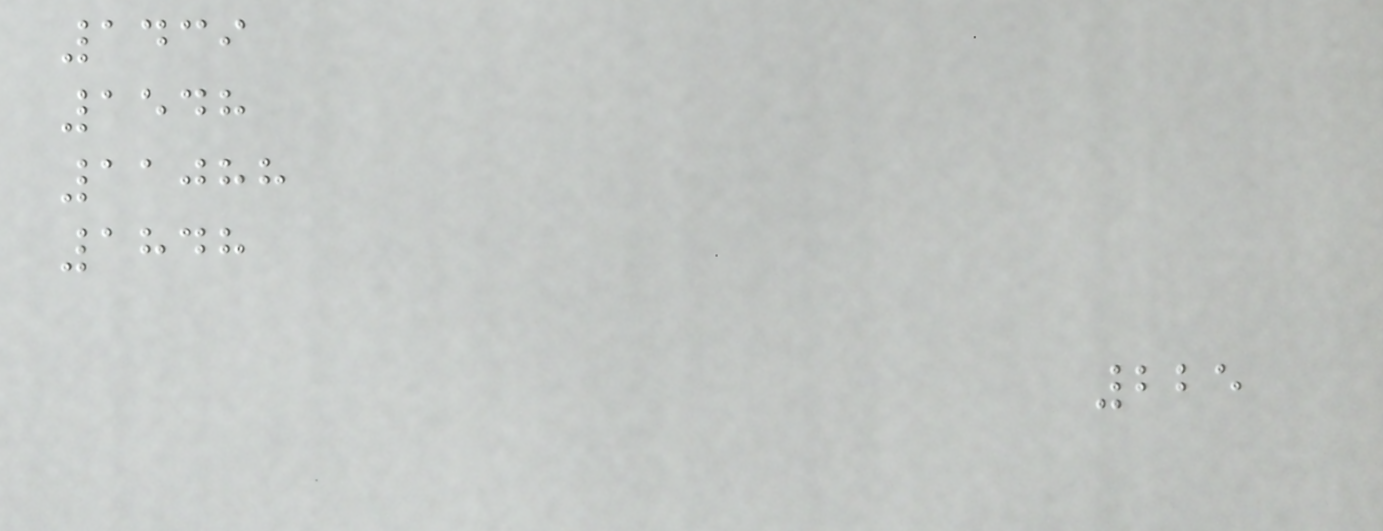1439
1548
11088
1848
225
